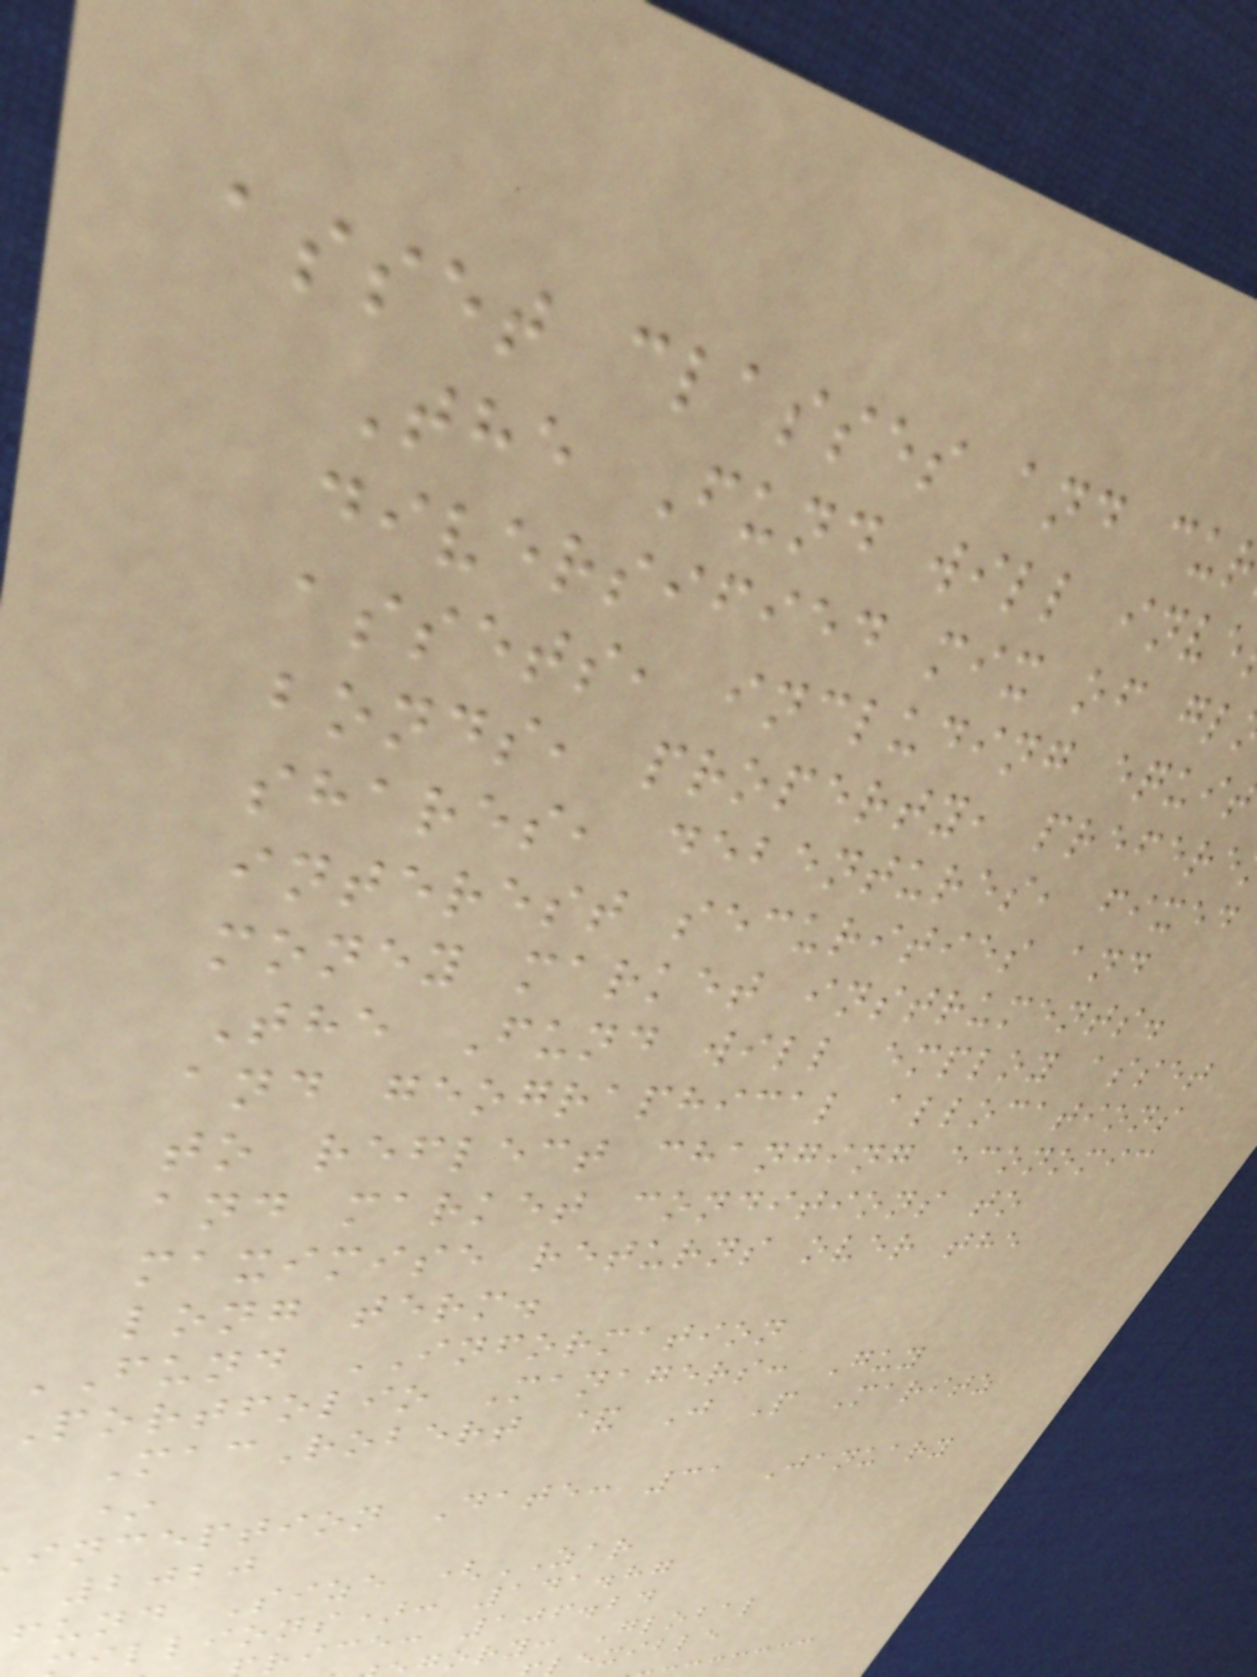asset classes and cu
The Fund will inve
diversified mix of gl
assets, including equi
bonds, property, prefere
shares, debentures, fixed
interest securities and
money market instruments.
The Fund will employ asset
and geographical allocations
to reflect changing economic
and market conditions to
maximise returns over the
long term.
FUND INFORMATION
Portfolio Managers: Guy
MacRobert & J P Maritz
*
inception Date: 31 January
2020
fund Size (ZAR
illions): 141.87
rice: 106.24
ory: Global
exible
